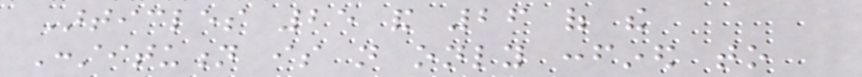Articles 25 and 26 of the
Constitution is not only confined to
